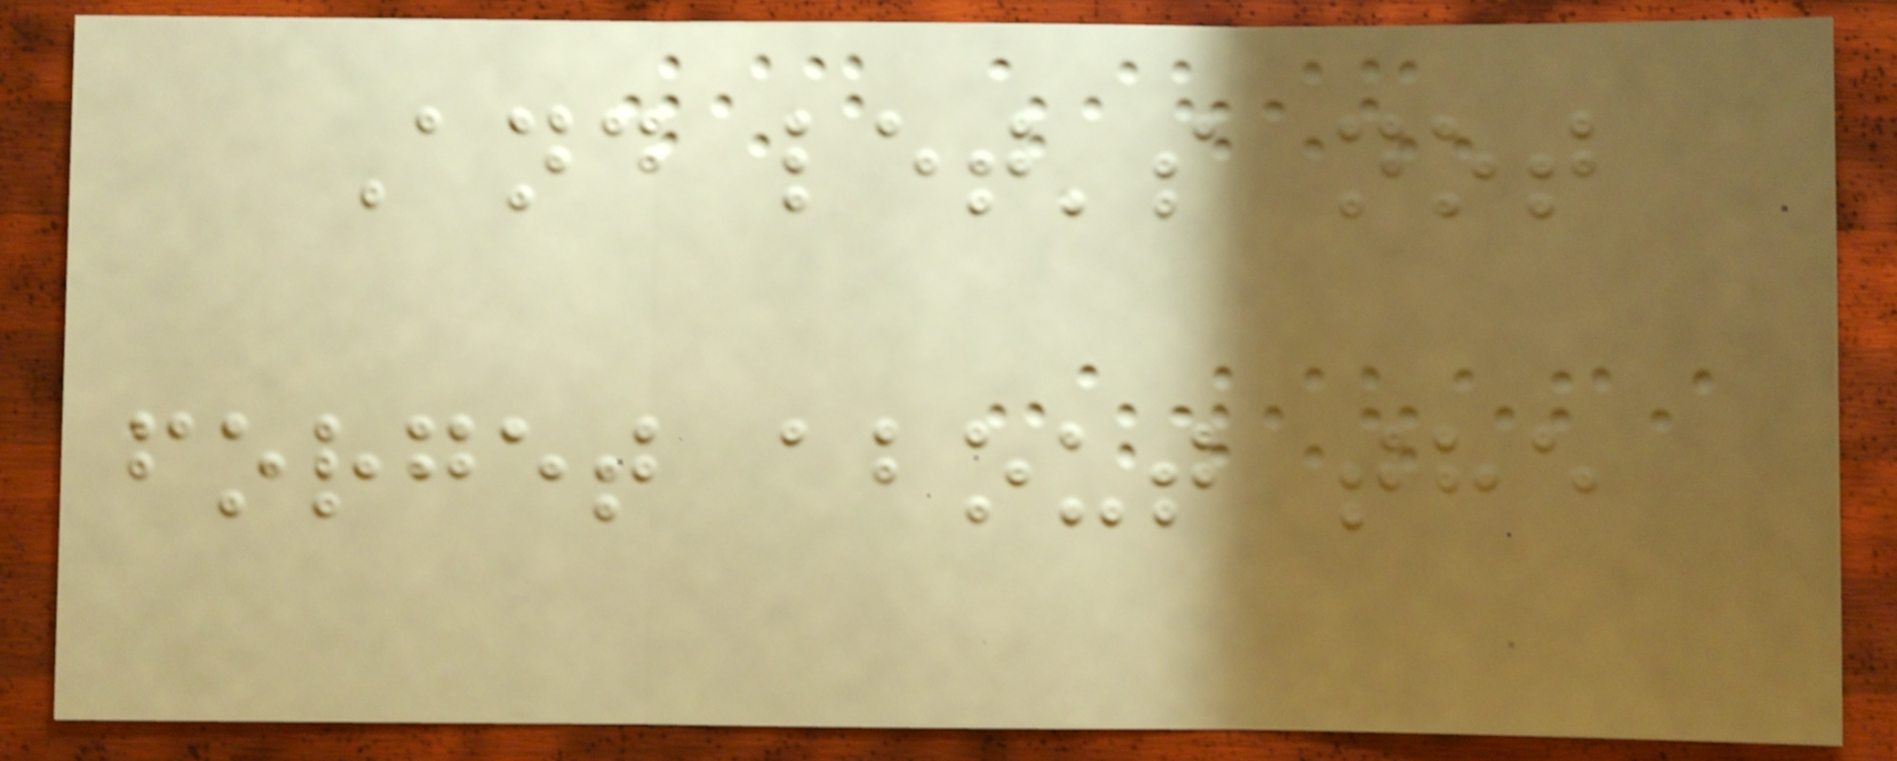And let's not
forget about the
